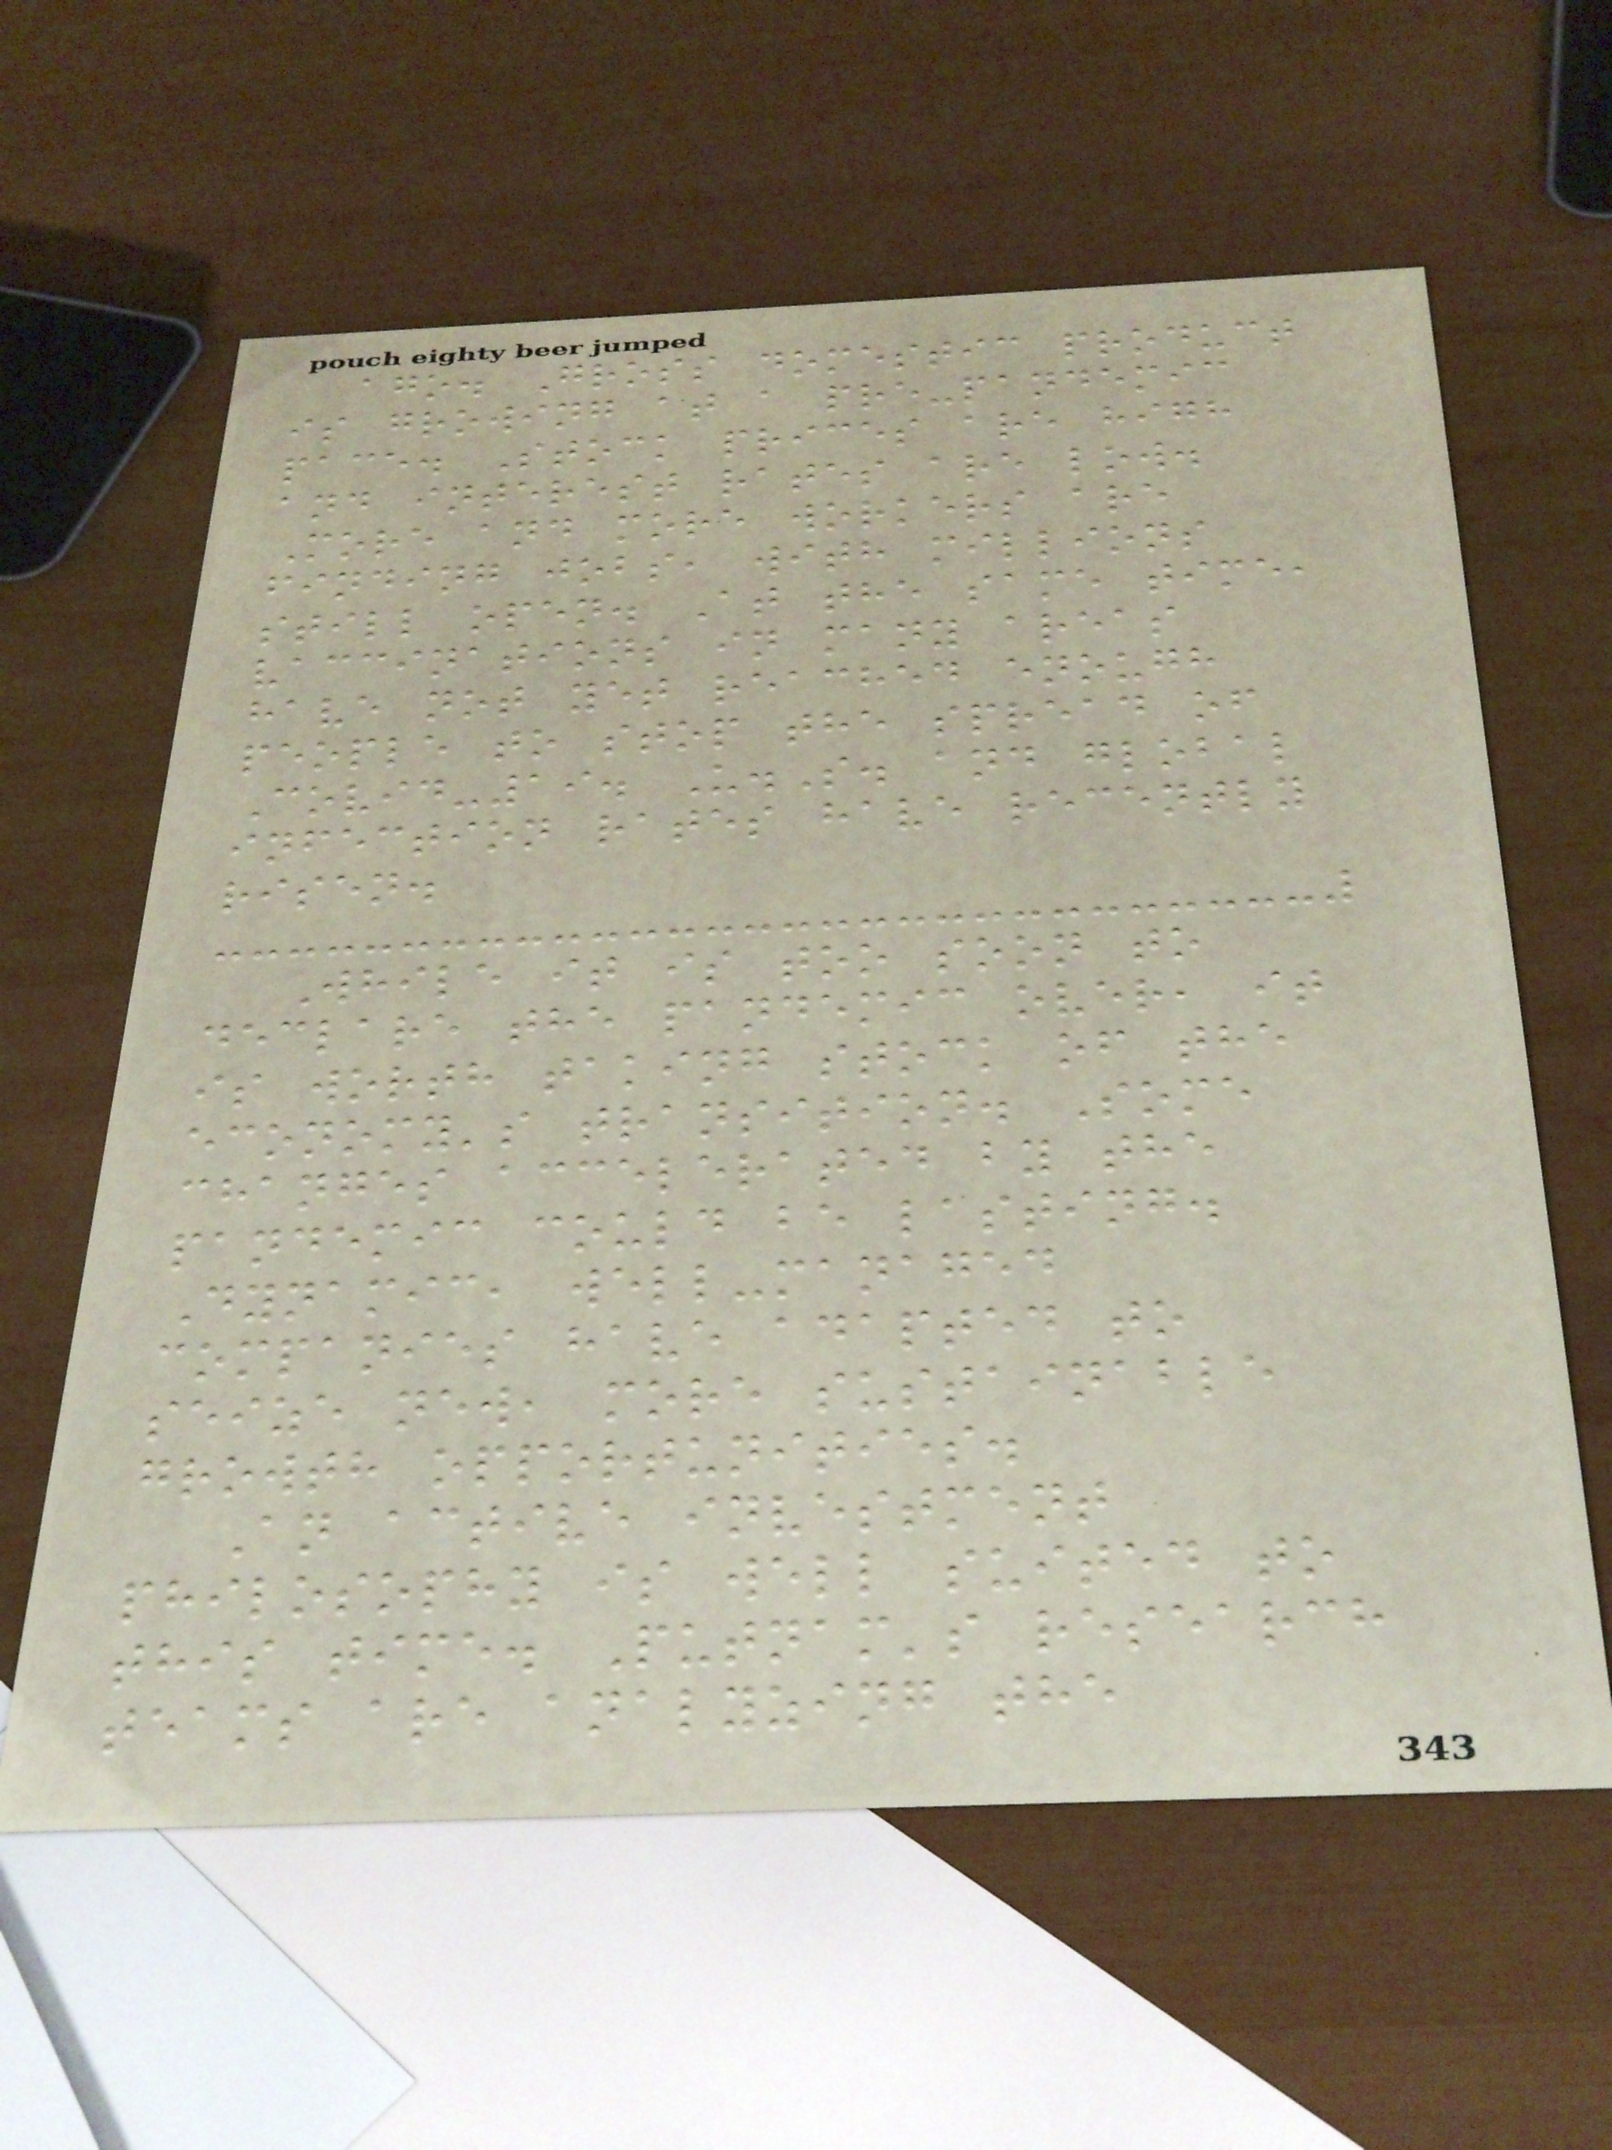ago. Gross domestic product
is growing at a pre-pandemic
pace. Stock prices are high
and interest rates are low.
More and more workers are
finding jobs, with millions
still open. At the same time,
vaccinations in many areas
have not yet reached enough
people to stop the spread of
Covid-19. U.S. and global
infection rates have recently
risen.
While it is too soon to
declare the pandemic over, it
is worth taking stock of the
economy's transition. Some
changes accelerated by the
pandemic could be lasting.
Dynamic, well-managed
companies have adapted to
seize new, more sustainable
growth opportunities.
An active investment
philosophy is well suited to
this time. Putnam's research
teams are analyzing the
